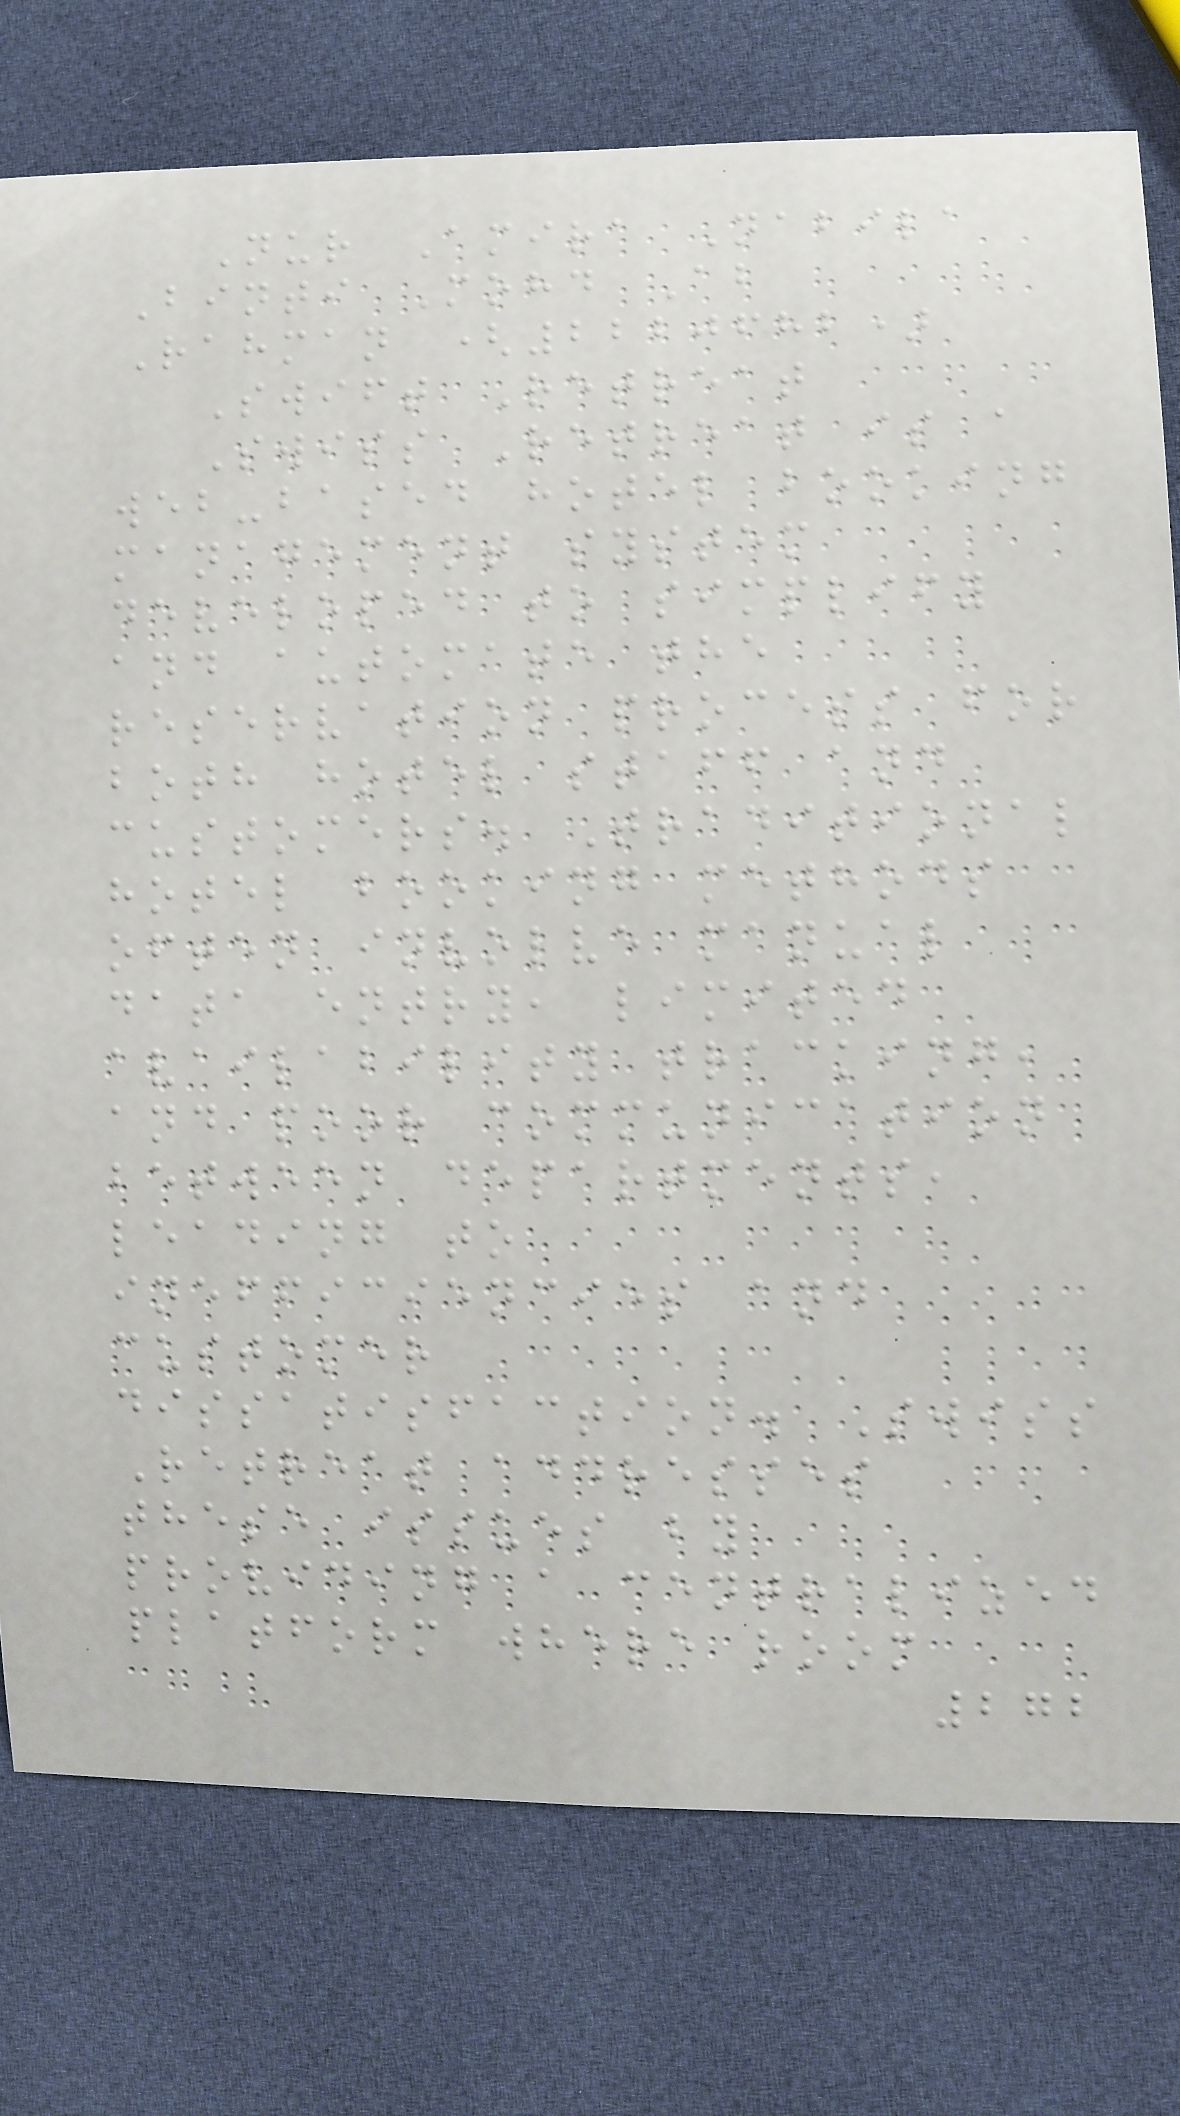Nur Amira Nabila
Binti Mohd Ab
Rahman (2220682)
Swift Retreat
Swiss Retreat is a
web-based hotel booking
management system
developed to simplify
and automate the
reservation process for
both hotel staff and
customers. Traditional
hotel booking methods
often involve manual
data entry, limited
availability tracking,
and poor communication
between departments,
leading to
inefficiencies and
customer
dissatisfaction. Swiss
Retreat addresses
these issues by
providing a centralized
platform where room
272
